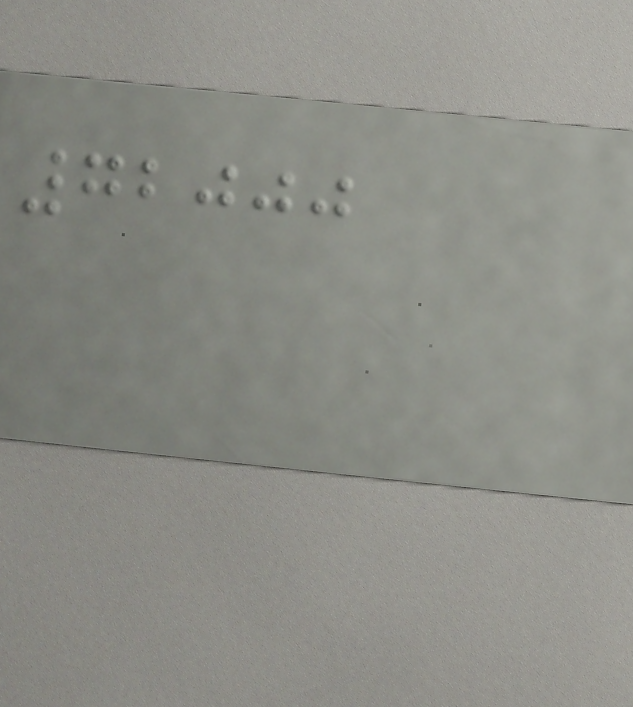72000
